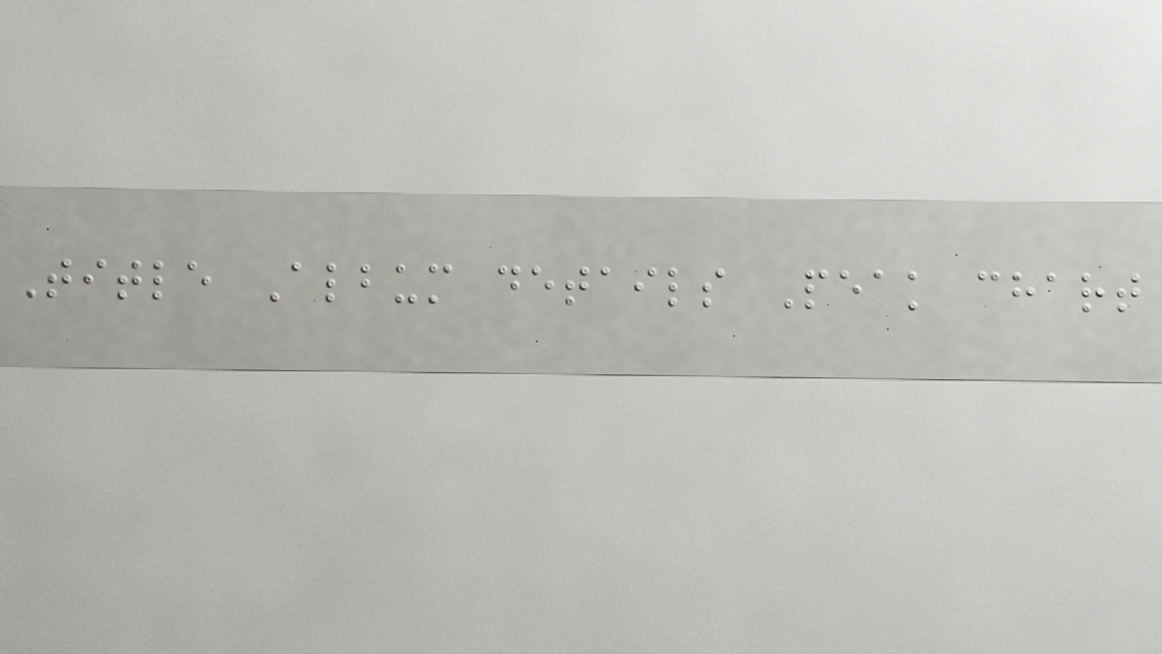Title Album details Peak chart
